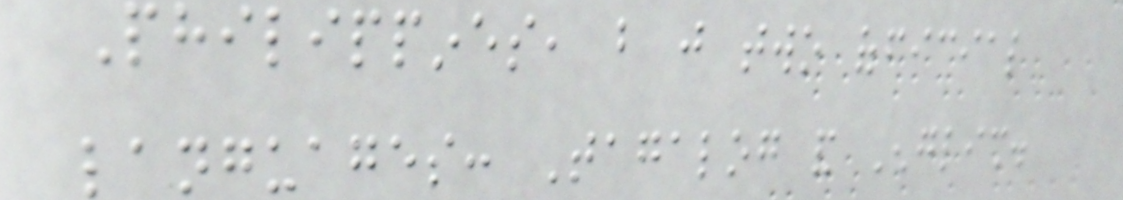Philippines, but just two official
languages: Tagalog and English.
